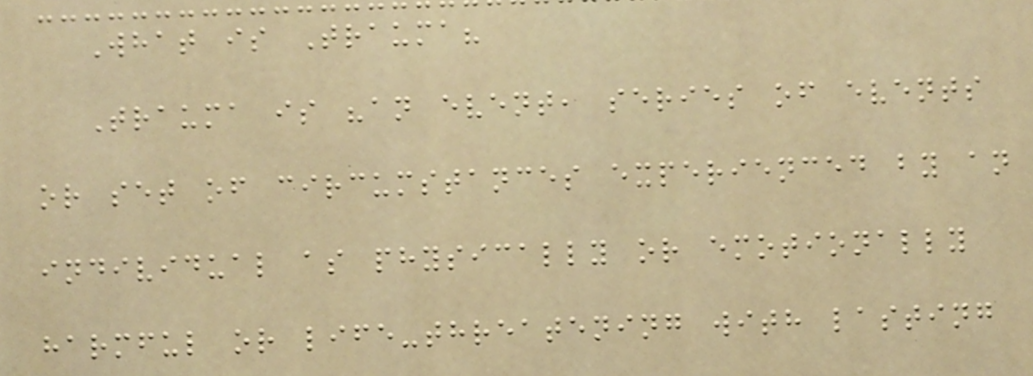What is Trauma?
Trauma is "an event, series of events
or set of circumstances experienced by an
individual as physically or emotionally
harmful or life-threatening with lasting
